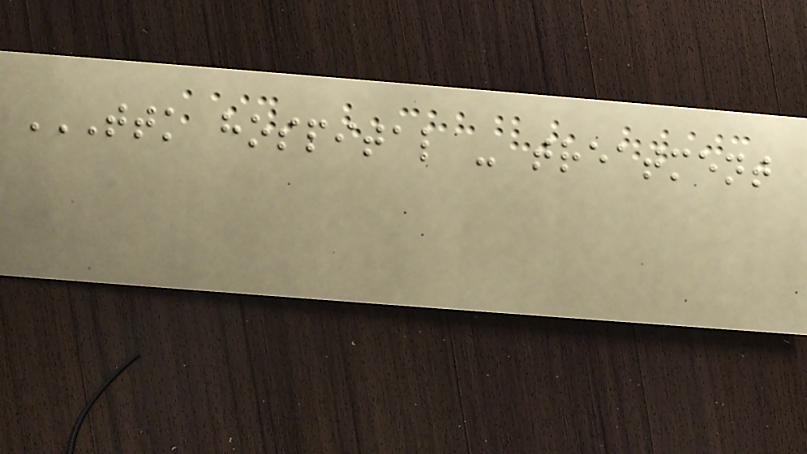TTK HOSPITAL - TREATMENT
